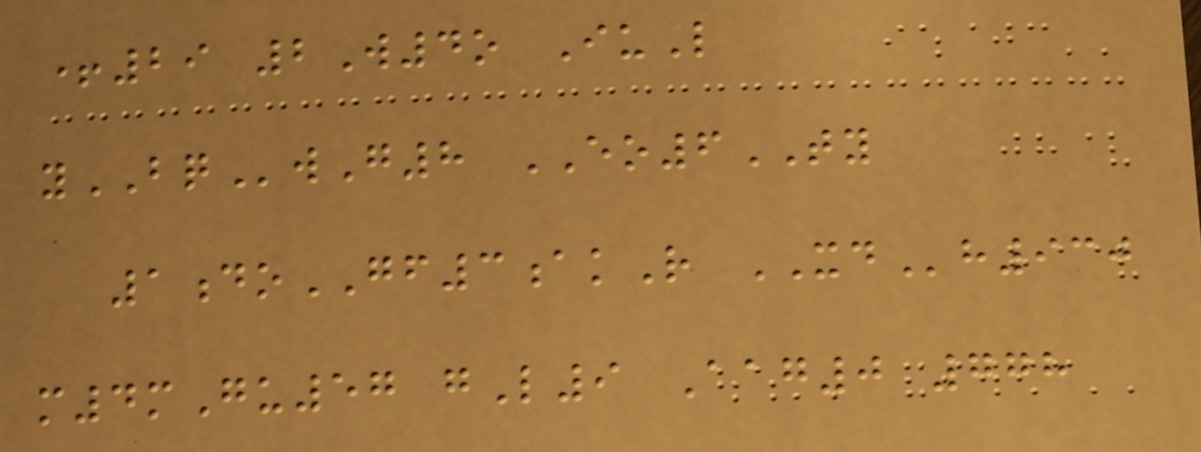+29 2W4o IuL
yBQwG8 EO6TY
1doGF3akR XDh930
m4mGu57 gL9 Aag0 778
